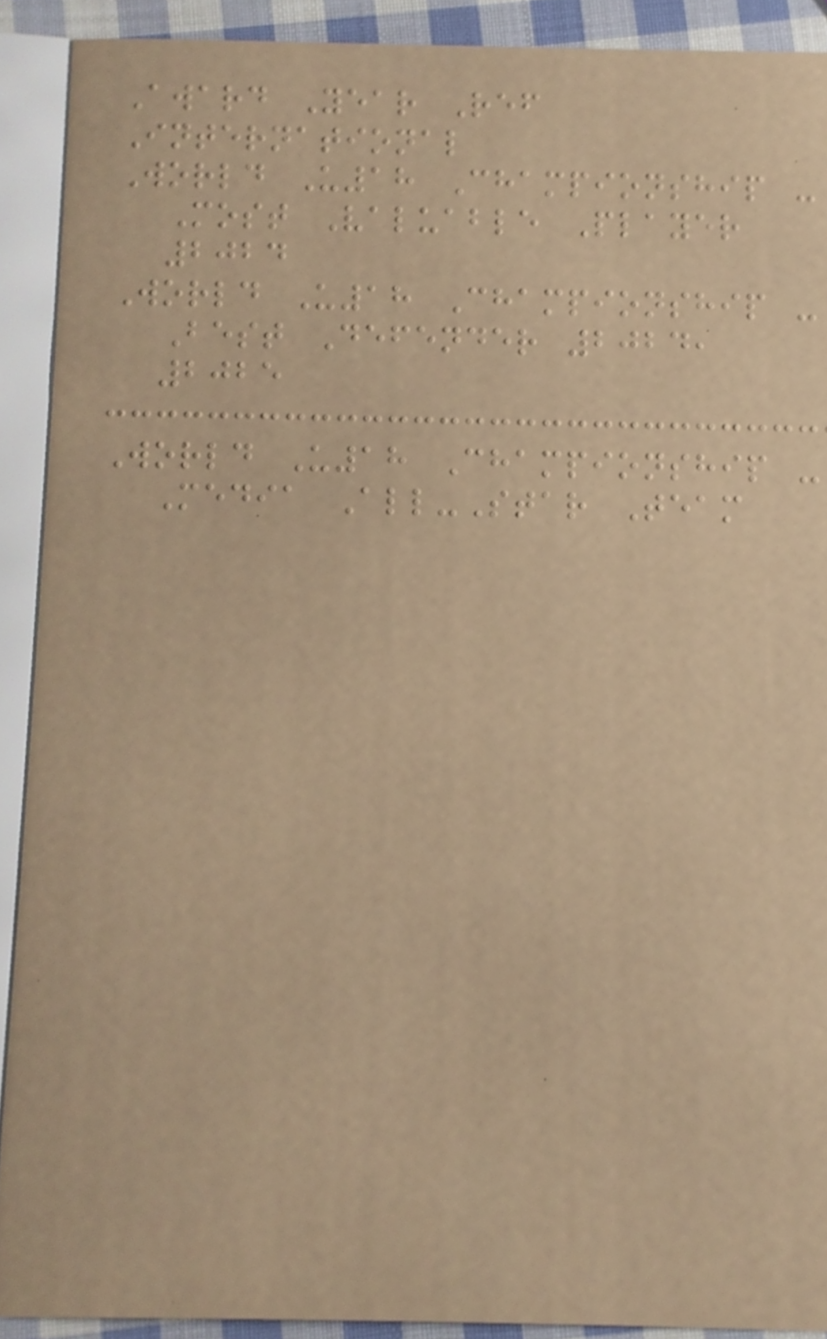Award Year Ref
International
World U18 Championship -
Most Valuable Player
2024
World U18 Championship -
Best Defender 2024,
2025
World U18 Championship -
Media All-Star Team
